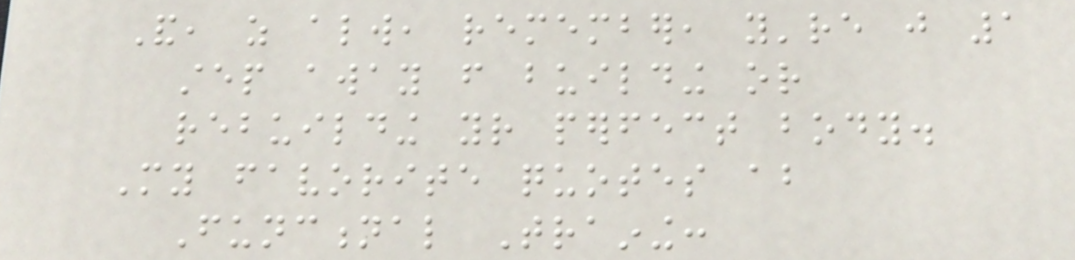And, as always, remember, you're just 1
step away from building or
rebuilding your perfect body.
My favorite quotes about
Functional Training:
